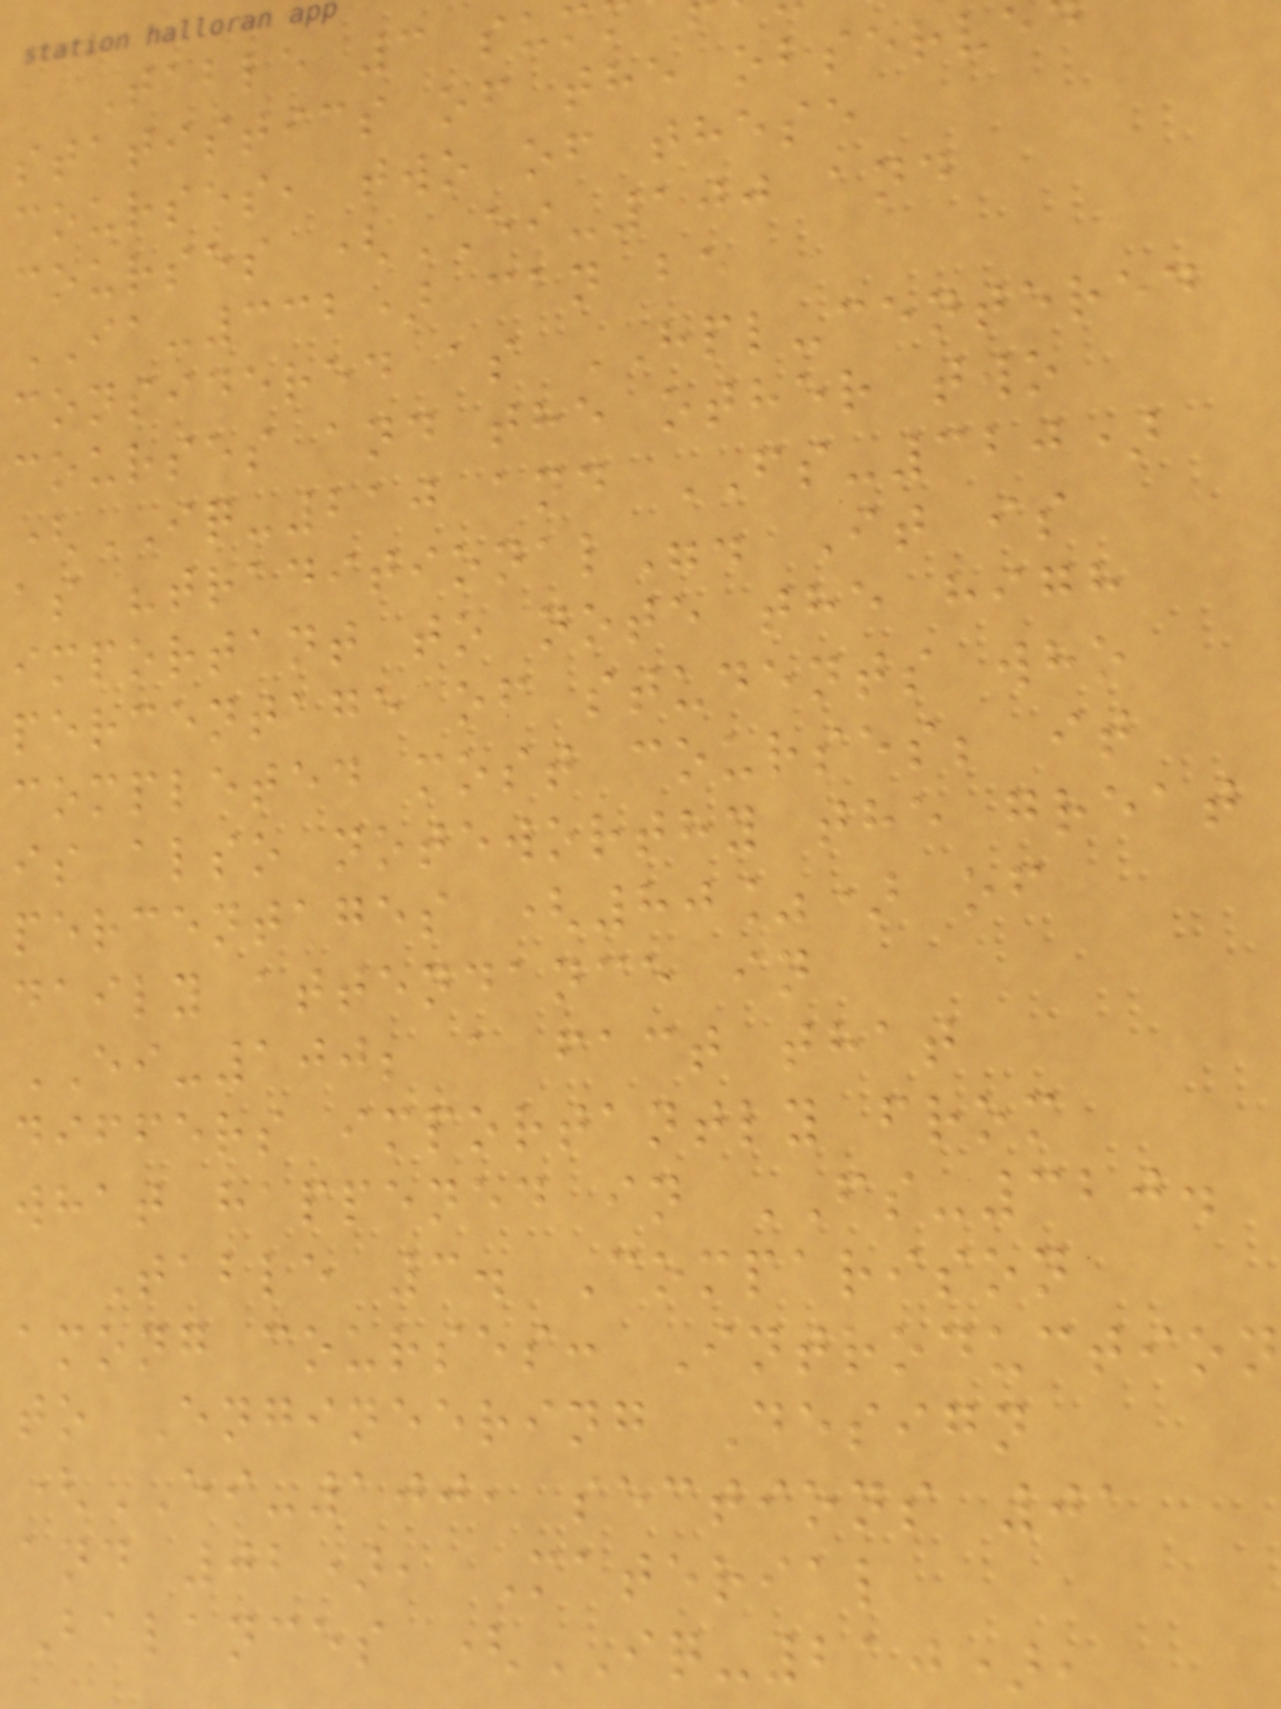Table 3 sum
statistics of the observe
courses, two of these
courses (EI-100 and
IA-332) can be
considered as HPL-centered
courses and the other two
(IQ-210 and FS-320)
as "traditional". It is
important to note the high
percentage of students who
completed most courses; it
is also noteworthy the great
percentages (80%) of
daily attendance in
EI-100; a fact that
differs importantly from
what happened in FS-320.
Table 3. Comparison
among courses: Introduction
to Engineering Design
(EI-100, sections 01
and 02), Material
Balances (IQ-210),
